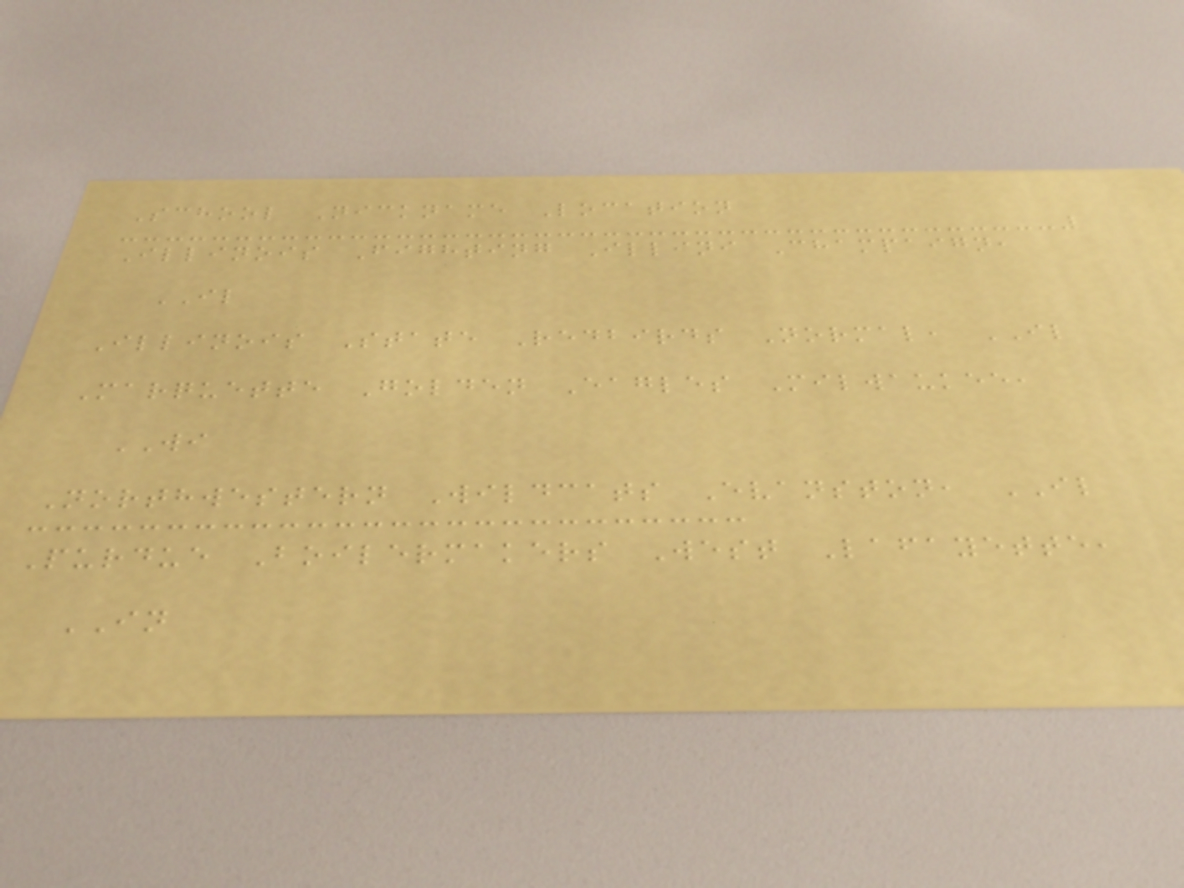School Nickname Location
Illinois Fighting Illini Champaign,
IL
Illinois State Redbirds Normal, IL
Marquette Golden Eagles Milwaukee,
WI
Northwestern Wildcats Evanston, IL
Purdue Boilermakers West Lafayette,
IN
